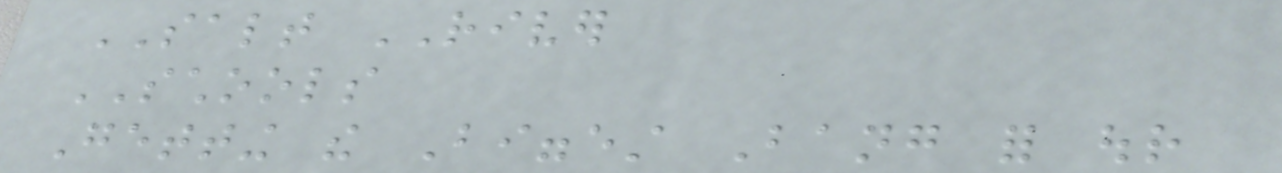SALT RIVER
SCHOOLS
Getting the Biggest Bang for our
